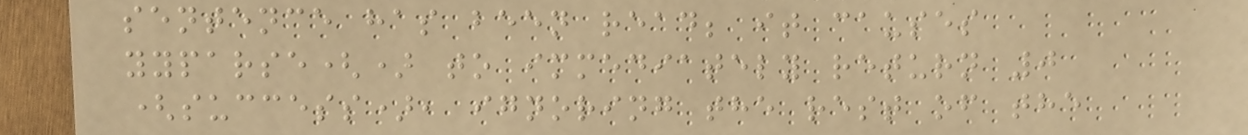sentence has been read; it causes
yyparse() to immediately return 0
(success), ignoring the rest of the
